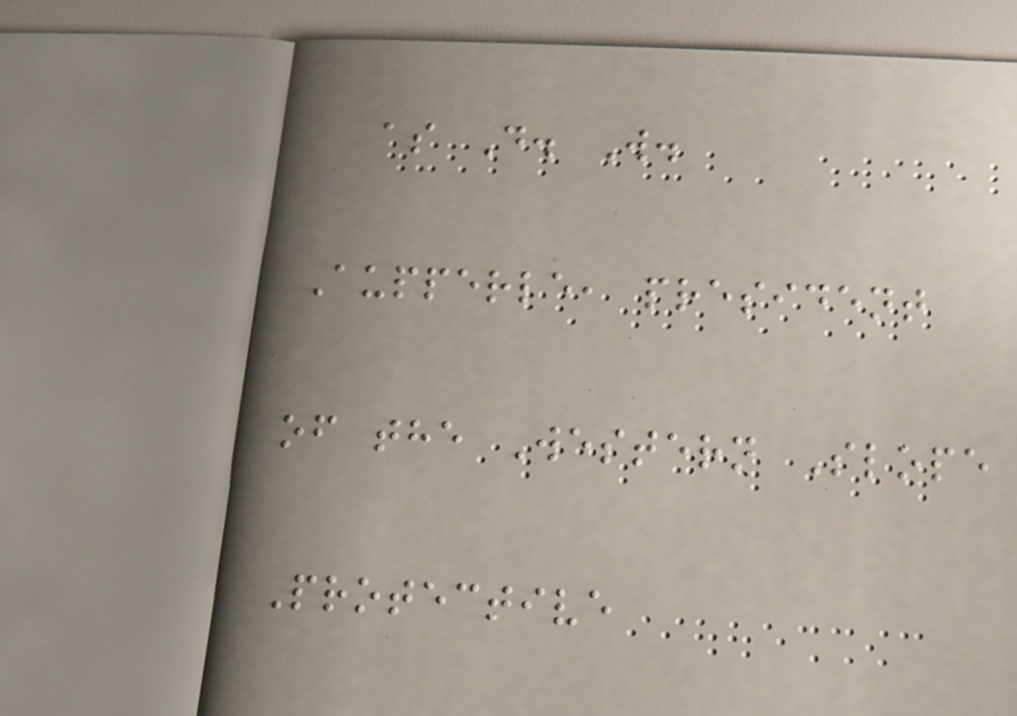as D. W.
Aupperle, president
of the Western Slope
Protective
